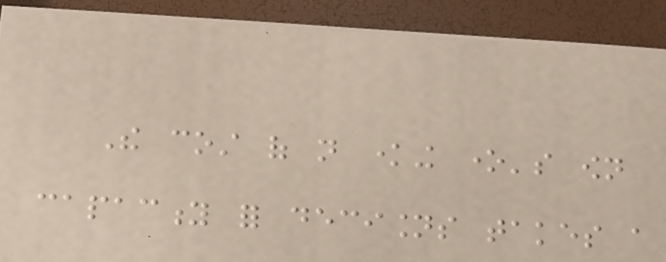The cost of not knowing one's own
capacity for decisions takes a
